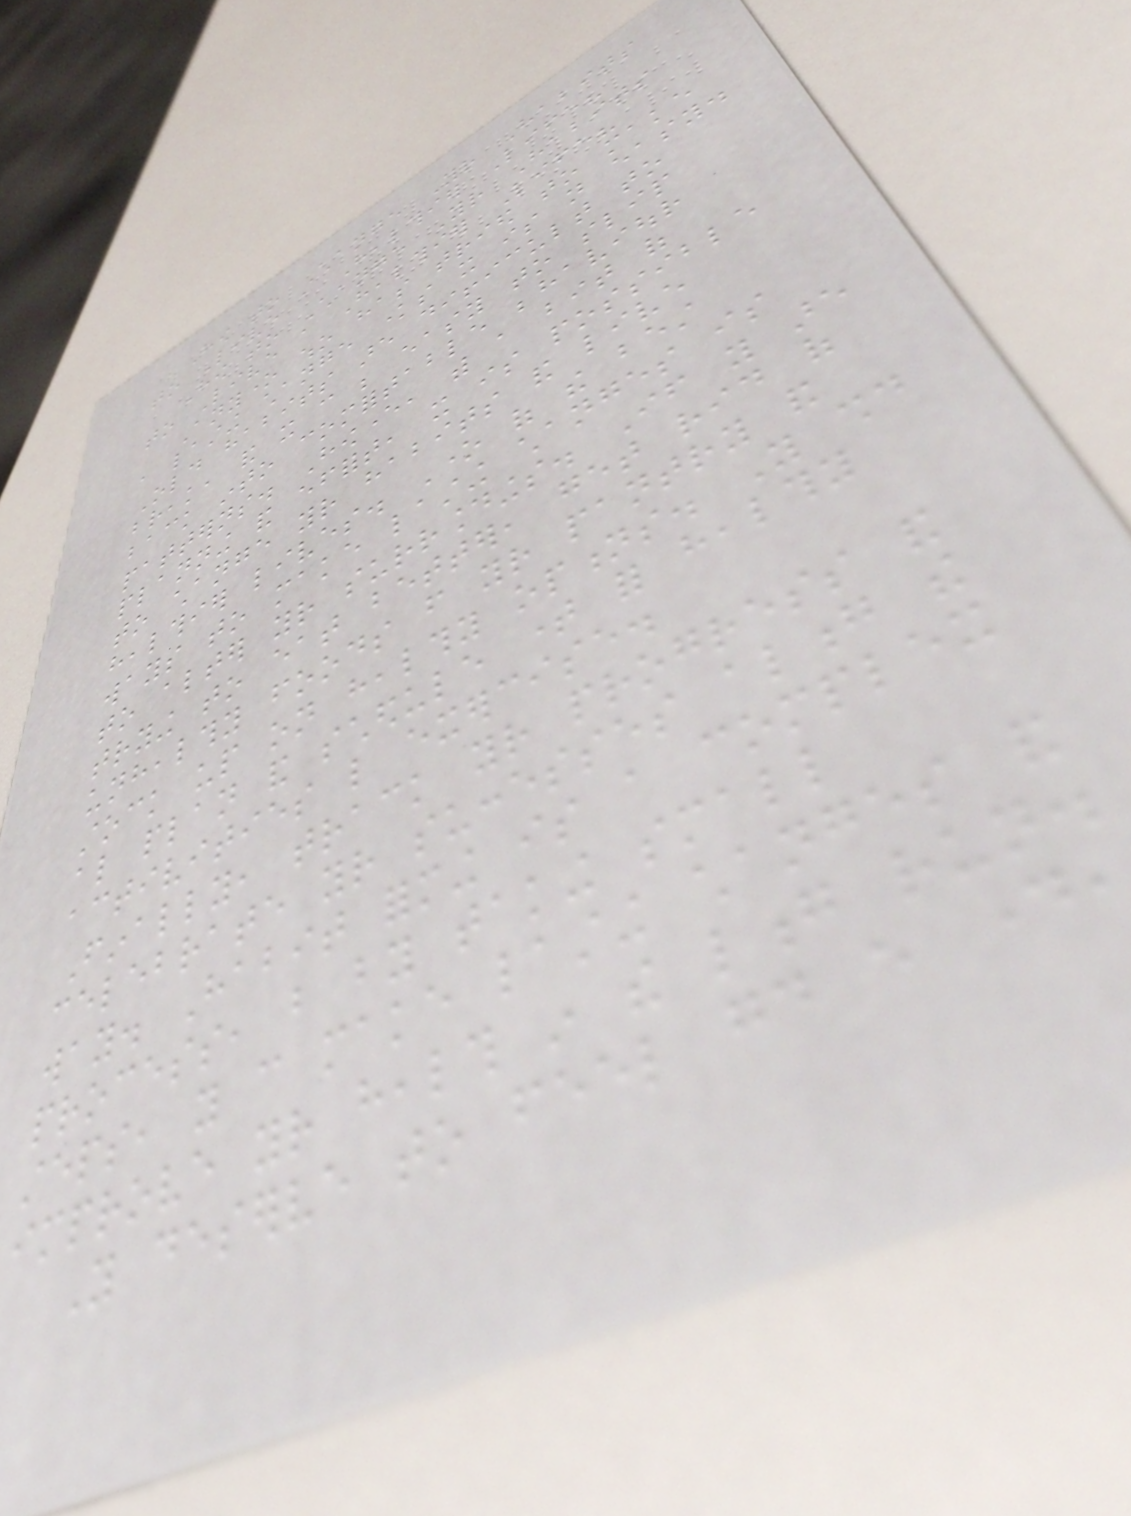How to Change Your Habits
to Live a Healthier Life?
How to Change Your Habits
to Live a Healthier Life?
Anyone who has tried to make
a lasting change knows it is not easy.
Old habits are difficult to
break, and it can be easy to slip
back into comfortable behaviour
patterns. However, with a bit of
planning and effort, it is possible
to change your habits and live
healthier lives. One of the best
ways to make lasting changes is
to alter your surroundings. If you are
trying to eat better, get rid of
unhealthy foods from your pantry and
stock up on healthy options. You should
also plan and schedule time for healthy
activities like exercise.
Finally, track your progress and
celebrate your successes along the
way. Habit forming is a complex
process, but by taking small
steps, you can make lasting changes and
improve your health in the long run.
You deserve to feel good every day,
